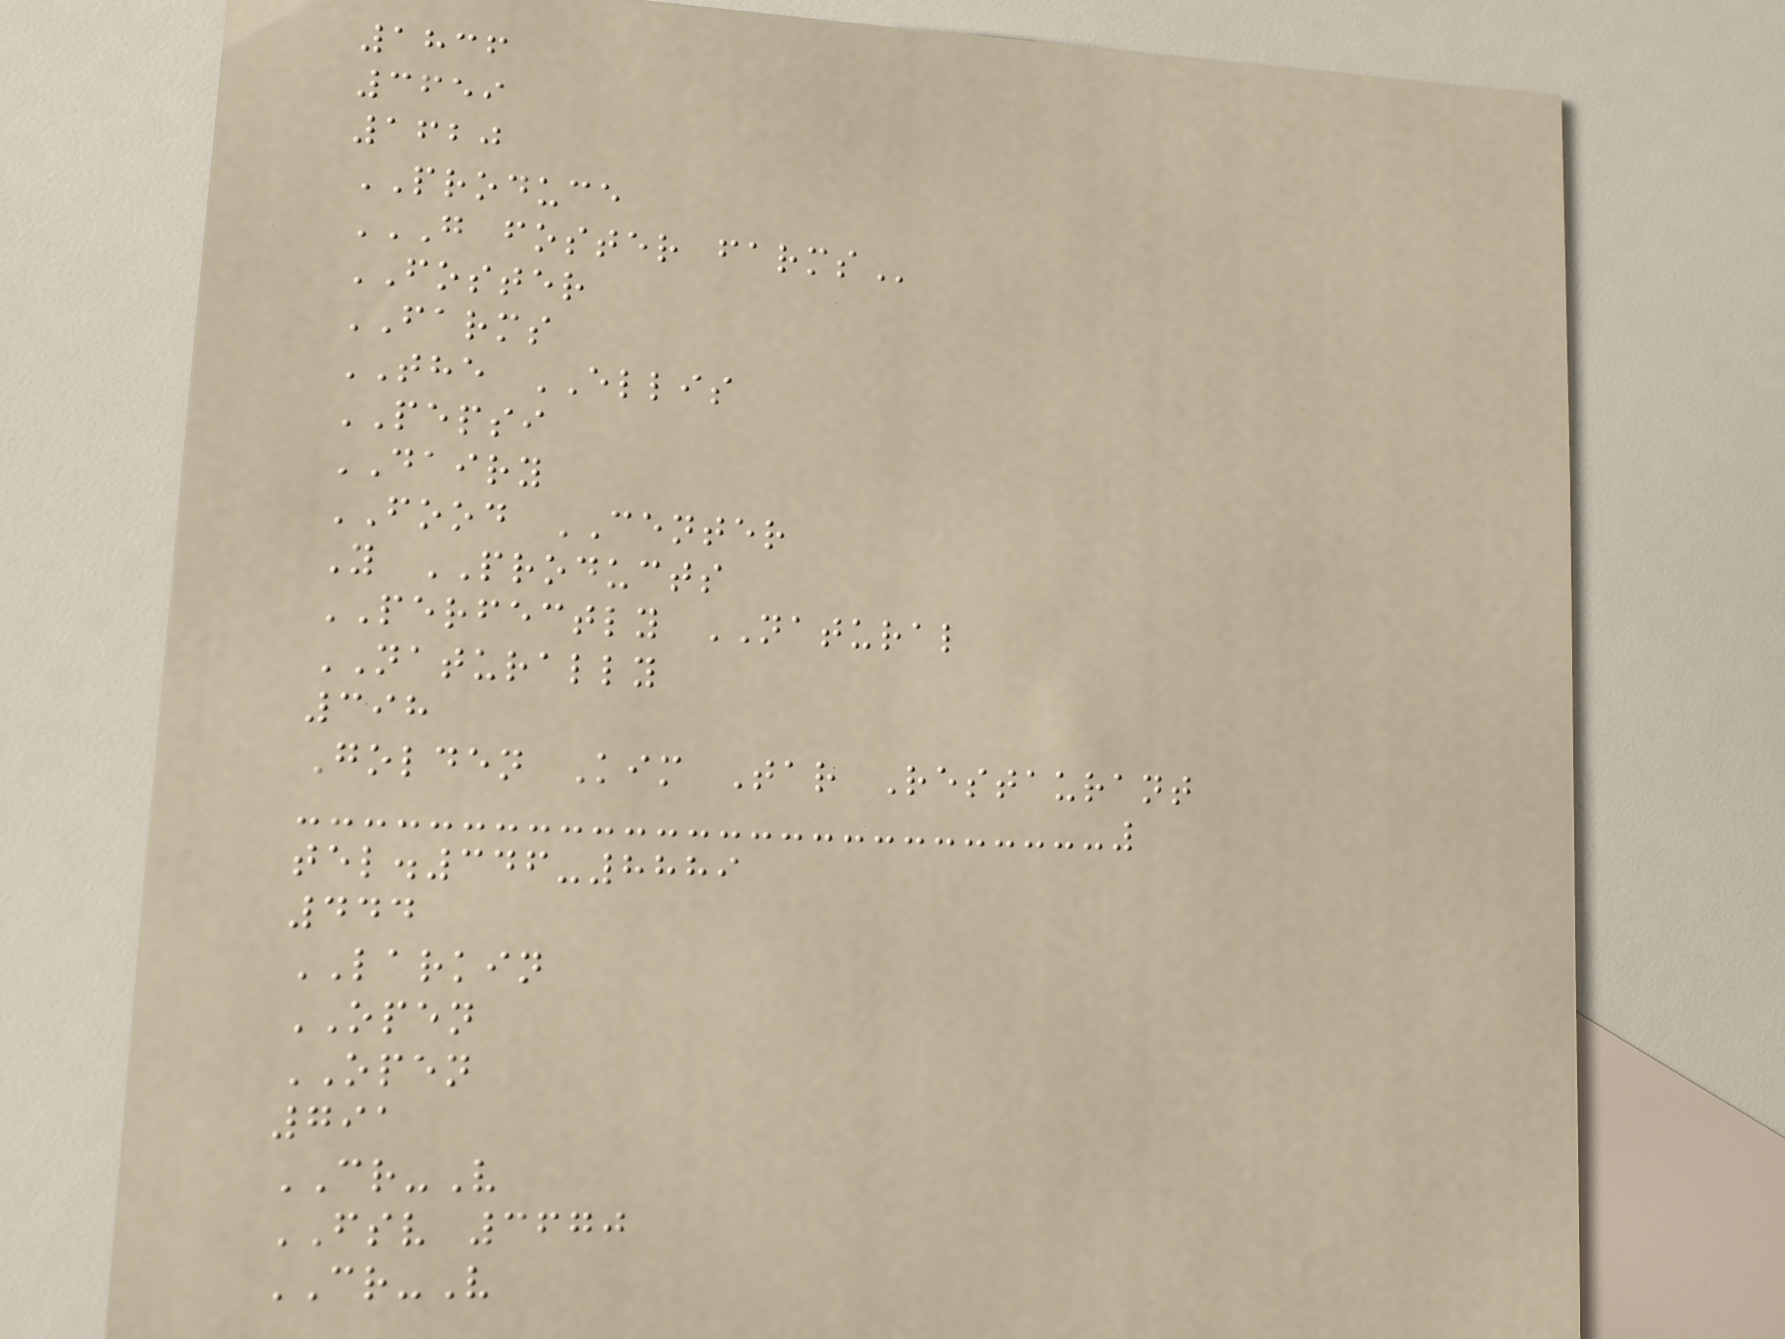1836
3659
1620
PRODUCE
G FOSTER FARMS
FOSTER
FARMS
THE ELLIS
PEPSI
DAIRY
FOOD CENTER
Y PRODUCTS
PERFECTLY NATURAL
NATURALLY
398
Golden Kim Tar Restaurant
tel.346-8889
444
LARKIN
OPEN
OPEN
791
CR-V
FSV 3670
CR-V
